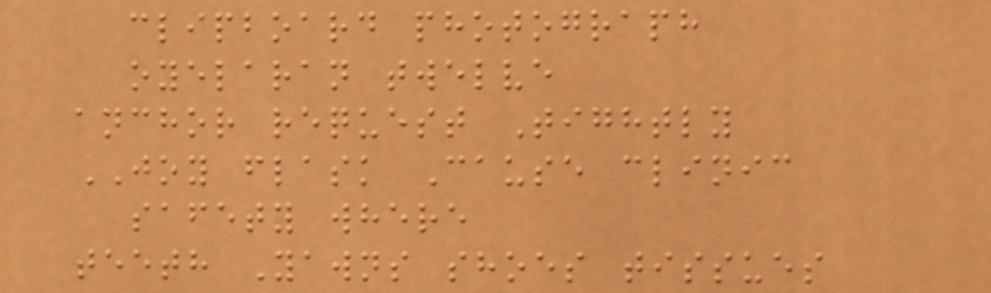clipboard photograph
oyelaran twelve
anchor request Tightly
JOY flask Cause clinic
safety where
teeth Yawns shoes tissues
